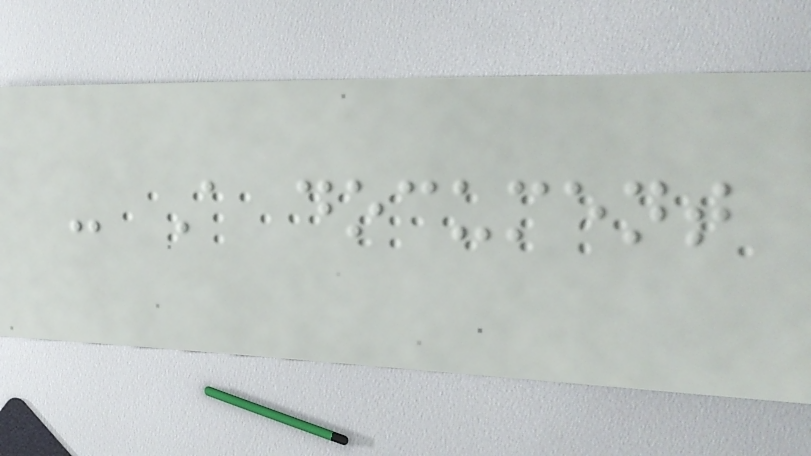- A document
